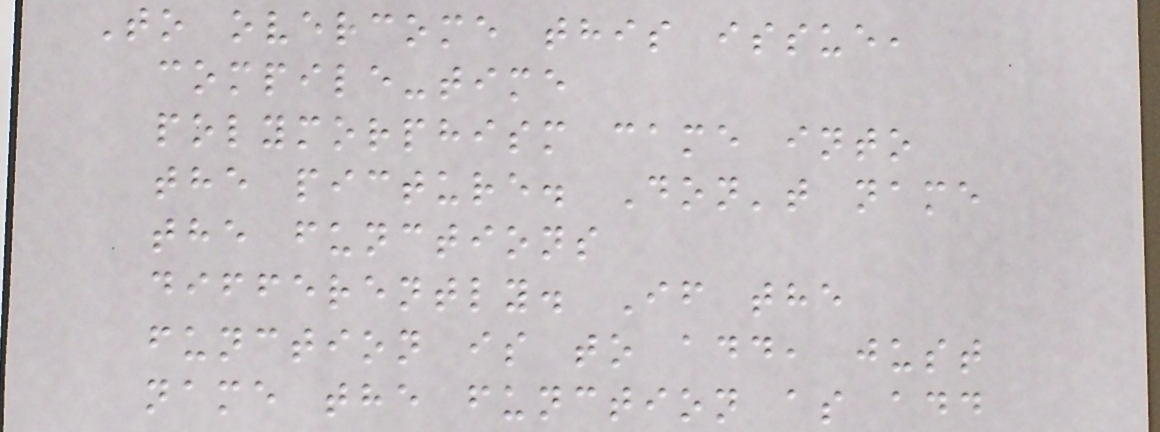To overcome this issue,
compile-time
polymorphism came into
the picture. Don't name
the functions
differently. If the
function is to add, just
name the function as add
